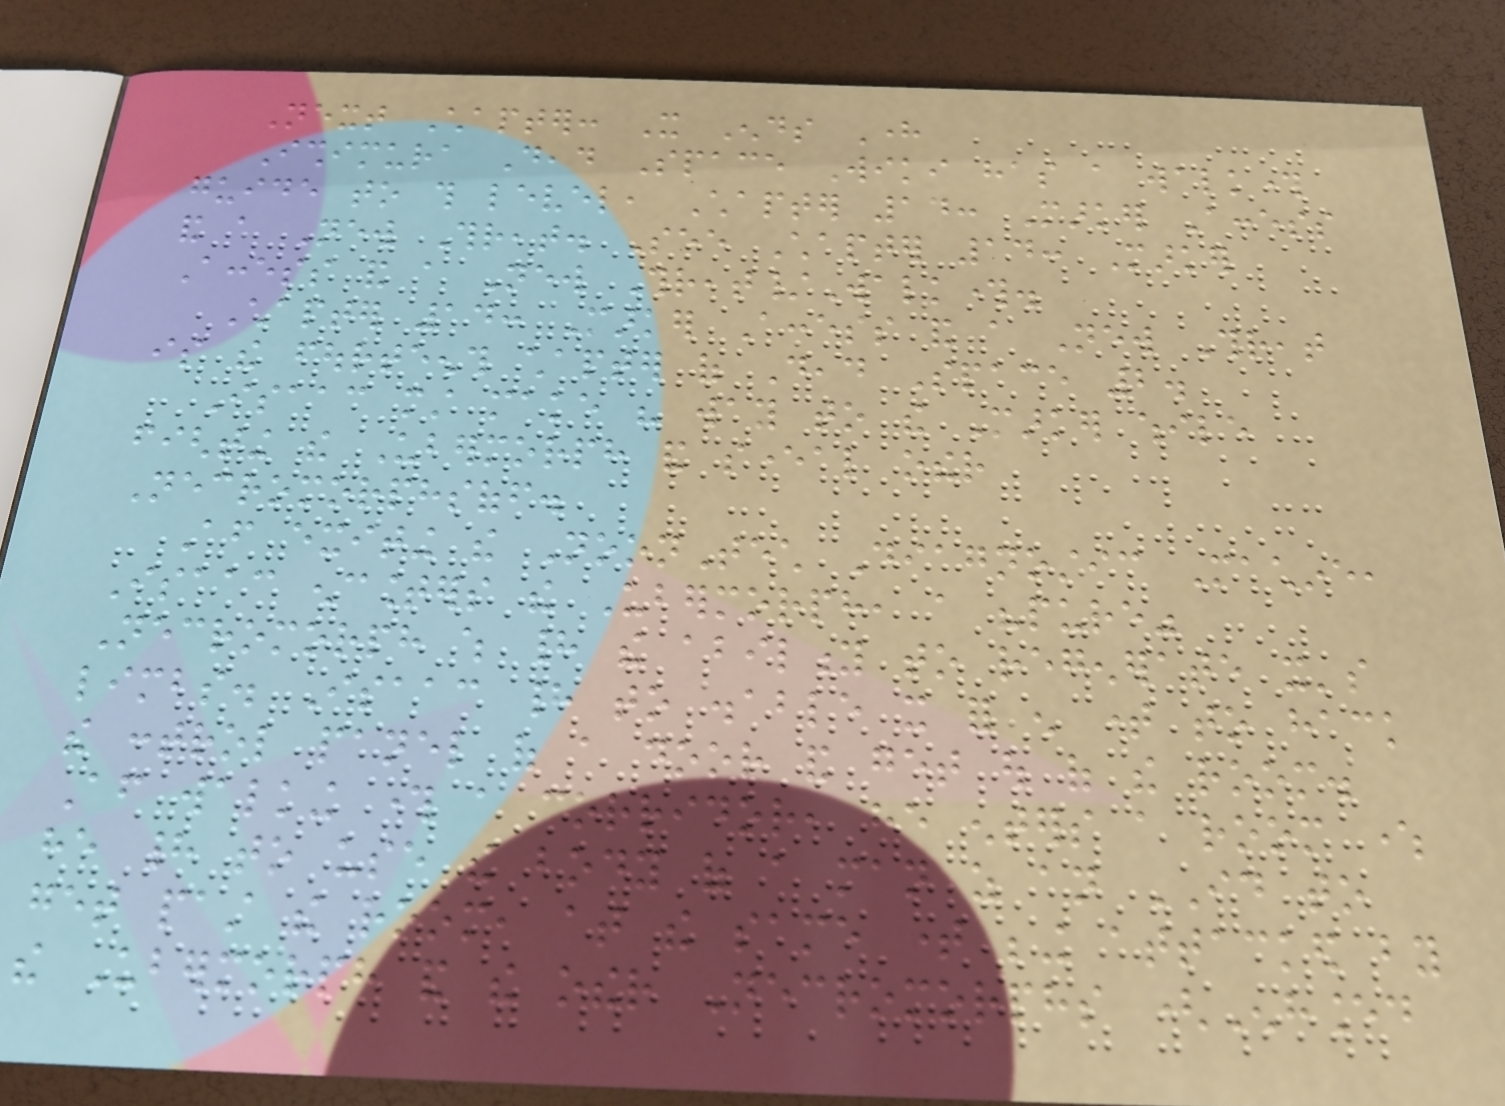Next Chapter: It Ends Here
Ishimura Dead Space Wiki has a walkthrough
guide to this level, Chapter 14: Marker Access
and a New Threat. See Chapter 14: Marker
Access and a New Threat/Walkthrough.
Chapter 14: Marker Access and a New Threat
is the fourteenth chapter of Dead Space 2.
Isaac must make his way to the Marker while
fighting the Ubermorph and several other
Necromorphsoff.
After exiting the NoonTech Diagnostic Machine,
Isaac encounters the Ubermorph, a "pure"
Necromorph which had the ability to regenerate it's
limbs. Isaac had to disable it for enough time to hack
the control panel of a door and get out of the room.
After walking through a corridor, he enters a room where
he had to use the body of a man as an ID to
get past the room, at the same time being attacked by
the Ubermorph and the other Necromorphs (Enhanced
